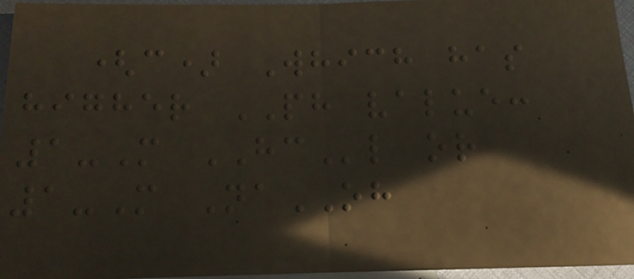(c) Which has
higher PH value:
1-M HCl or
1-M NaOH
